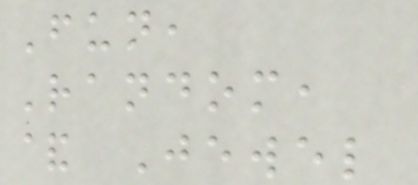Fun,
Random,
& Jewel
